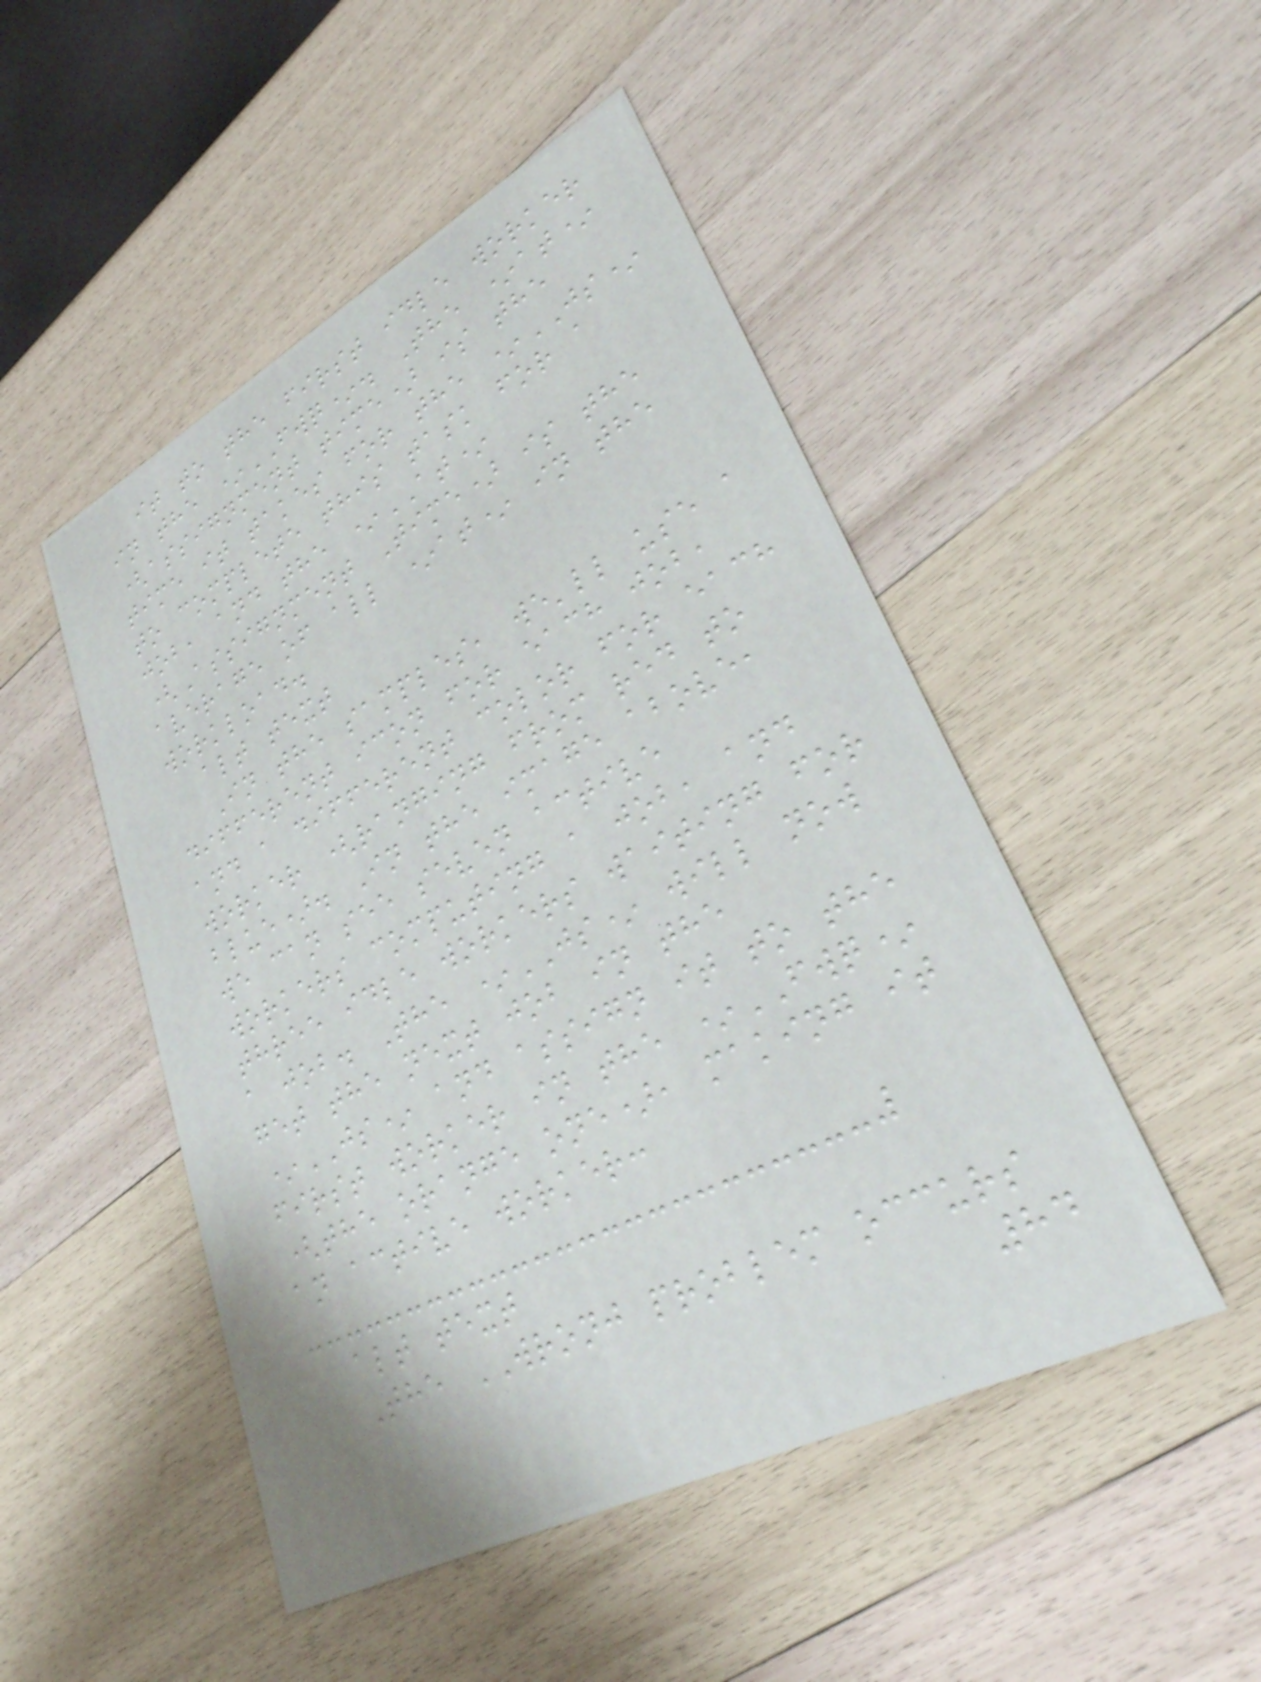it to the first idle worker
in the *FWQ*. The *at*
(assignment time) is the
time it takes for the *JS*
to complete this task for a
job, and the *AT*
(Assignment Time) is the
average of all *at* in the
workload.
alt text
In the samples, we'll use a
different icon for each job,
and a different color for each
worker (ranging from red to
blue). In the image above,
we can see seven active
workers computing a job, and
three idle workers waiting for
a job. The *JS* will now
get the next job in the
*JS* and assign it to the
first worker in the *FWQ*
(the orange one), making it
an active worker:
alt text
The WRONJ problem occurs
84
